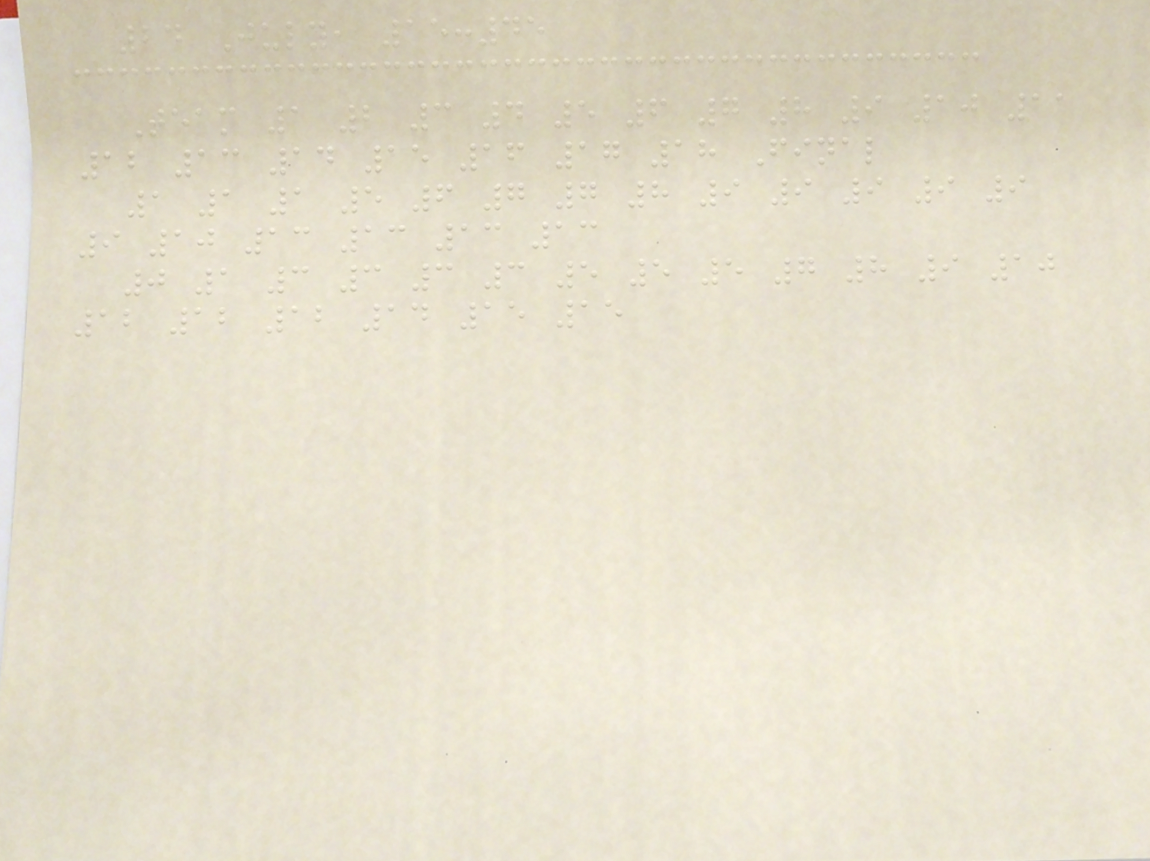24 July, 15:45
Team 1 2 3 4 5 6 7 8 9 10 11
12 13 14 15 16 17 18 Final
1 1 1 5 6 7 7 8 9 9 9 9 9
9 10 13 13 13 13
0 1 3 3 3 3 5 5 5 7 8 9 10
12 12 12 14 15 15
